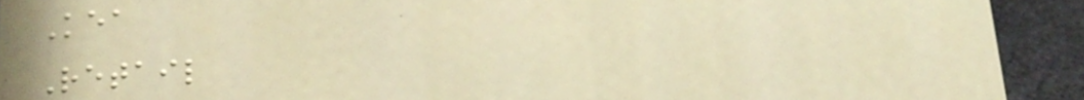Kea
Retail
